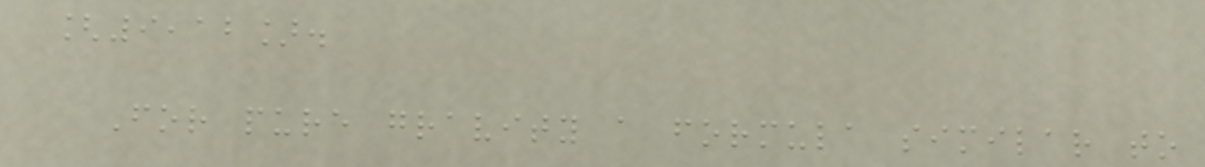[9,12].
For pure gravity a formula similar to
